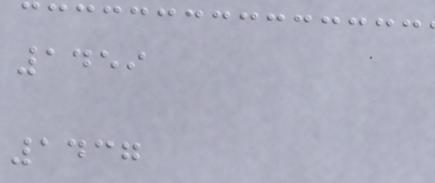1459
1437
